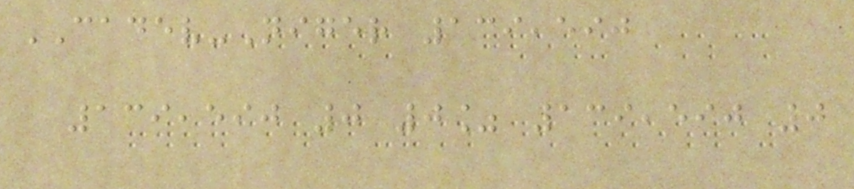CADEV-Niger 139,590
139,590 0 0% 139,590 0
